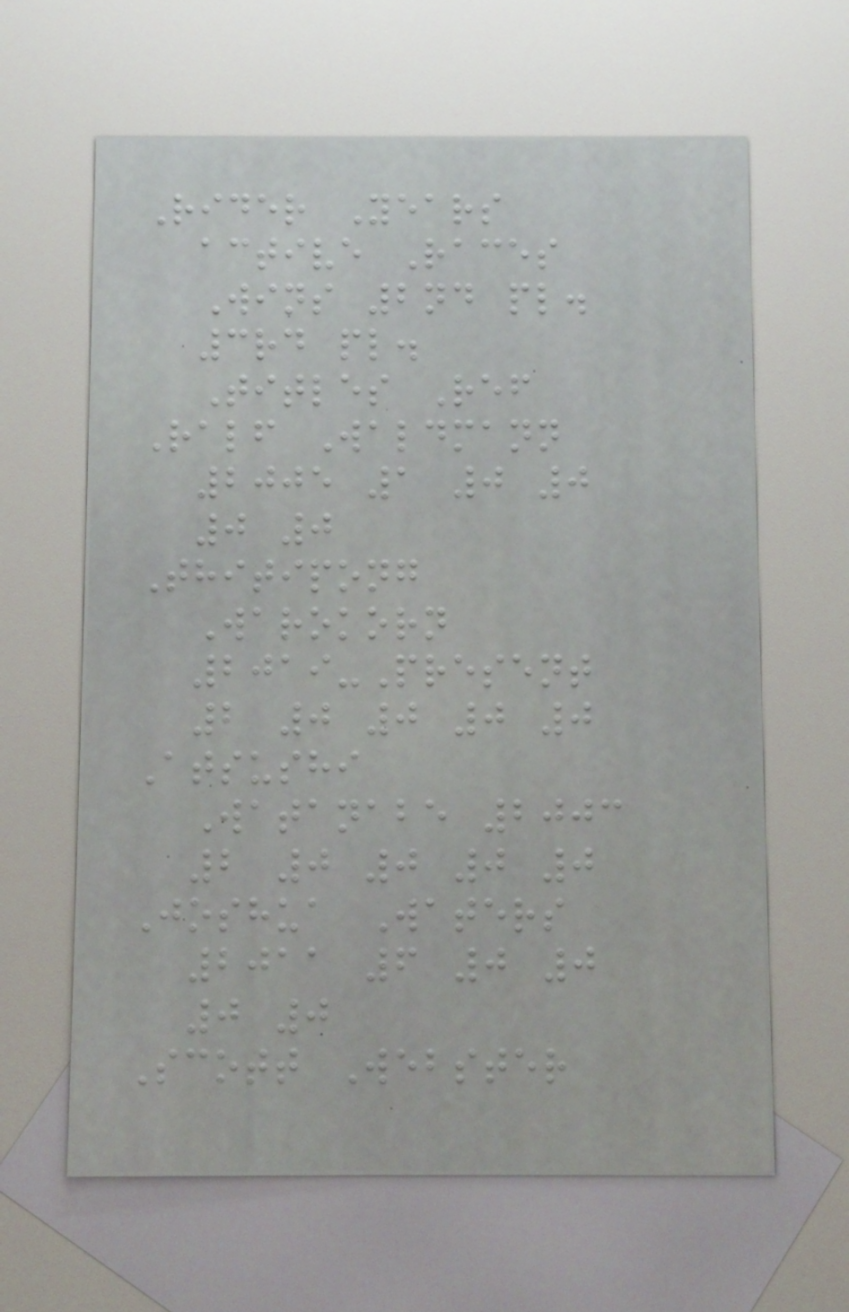Rider Years
active Races
Wins 2nd pl.
3rd pl.
Titles Ref
Ralf Waldmann
2005 1 0 0
0 0
Thitipong
Warokorn
2019-Present
2 0 0 0 0
Atsushi
Watanabe 2003
2 0 0 0 0
Joshua Waters
2011 6 0 0
0 0
Scott Webster
